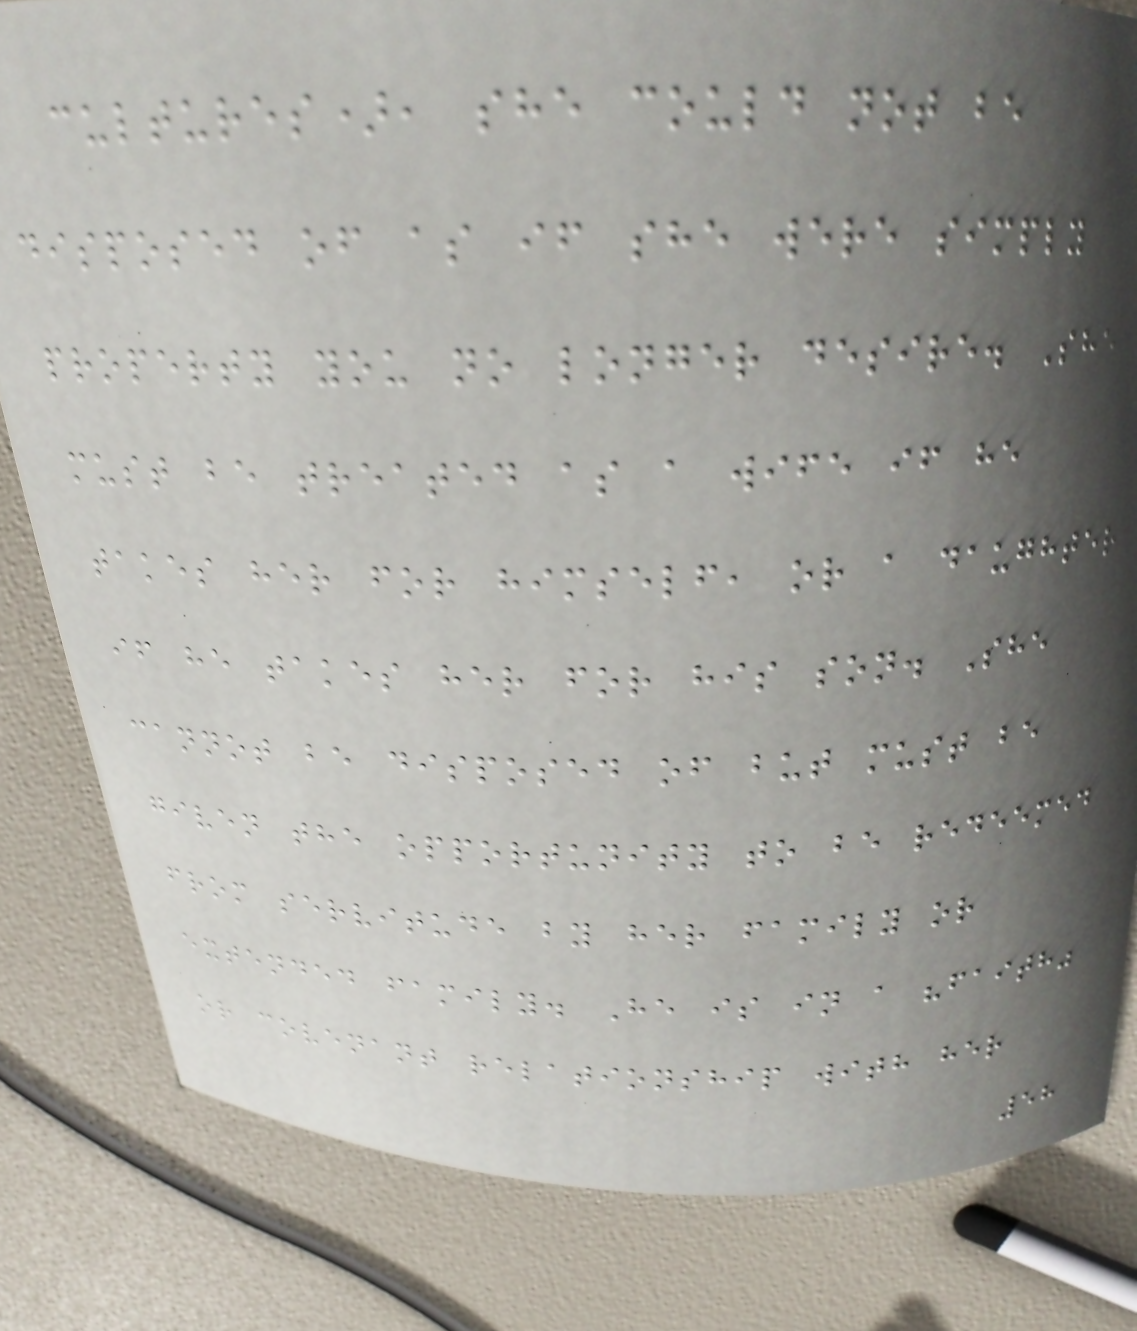cultures), she could not be
disposed of as if she were simply
property you no longer desire. She
must be treated as a wife if he
takes her for himself, or a daughter
if he takes her for his son. She
cannot be disposed of but must be
given the opportunity to be redeemed
from servitude by her family or
extended family. He is in a "faith"
or covenant relationship with her
58
